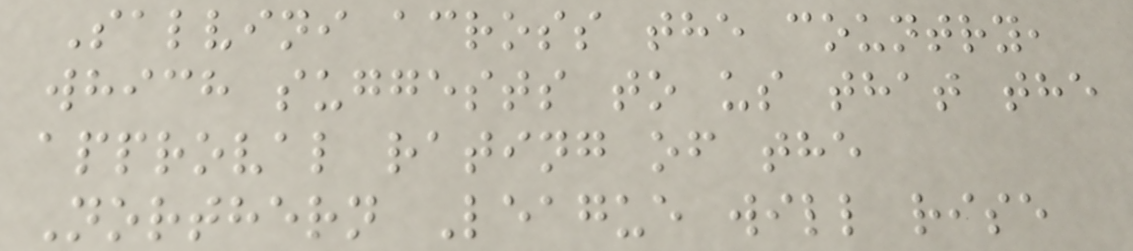Salvini across the country,
which suggests to us that the
approval rating of the
Northern League will rise
